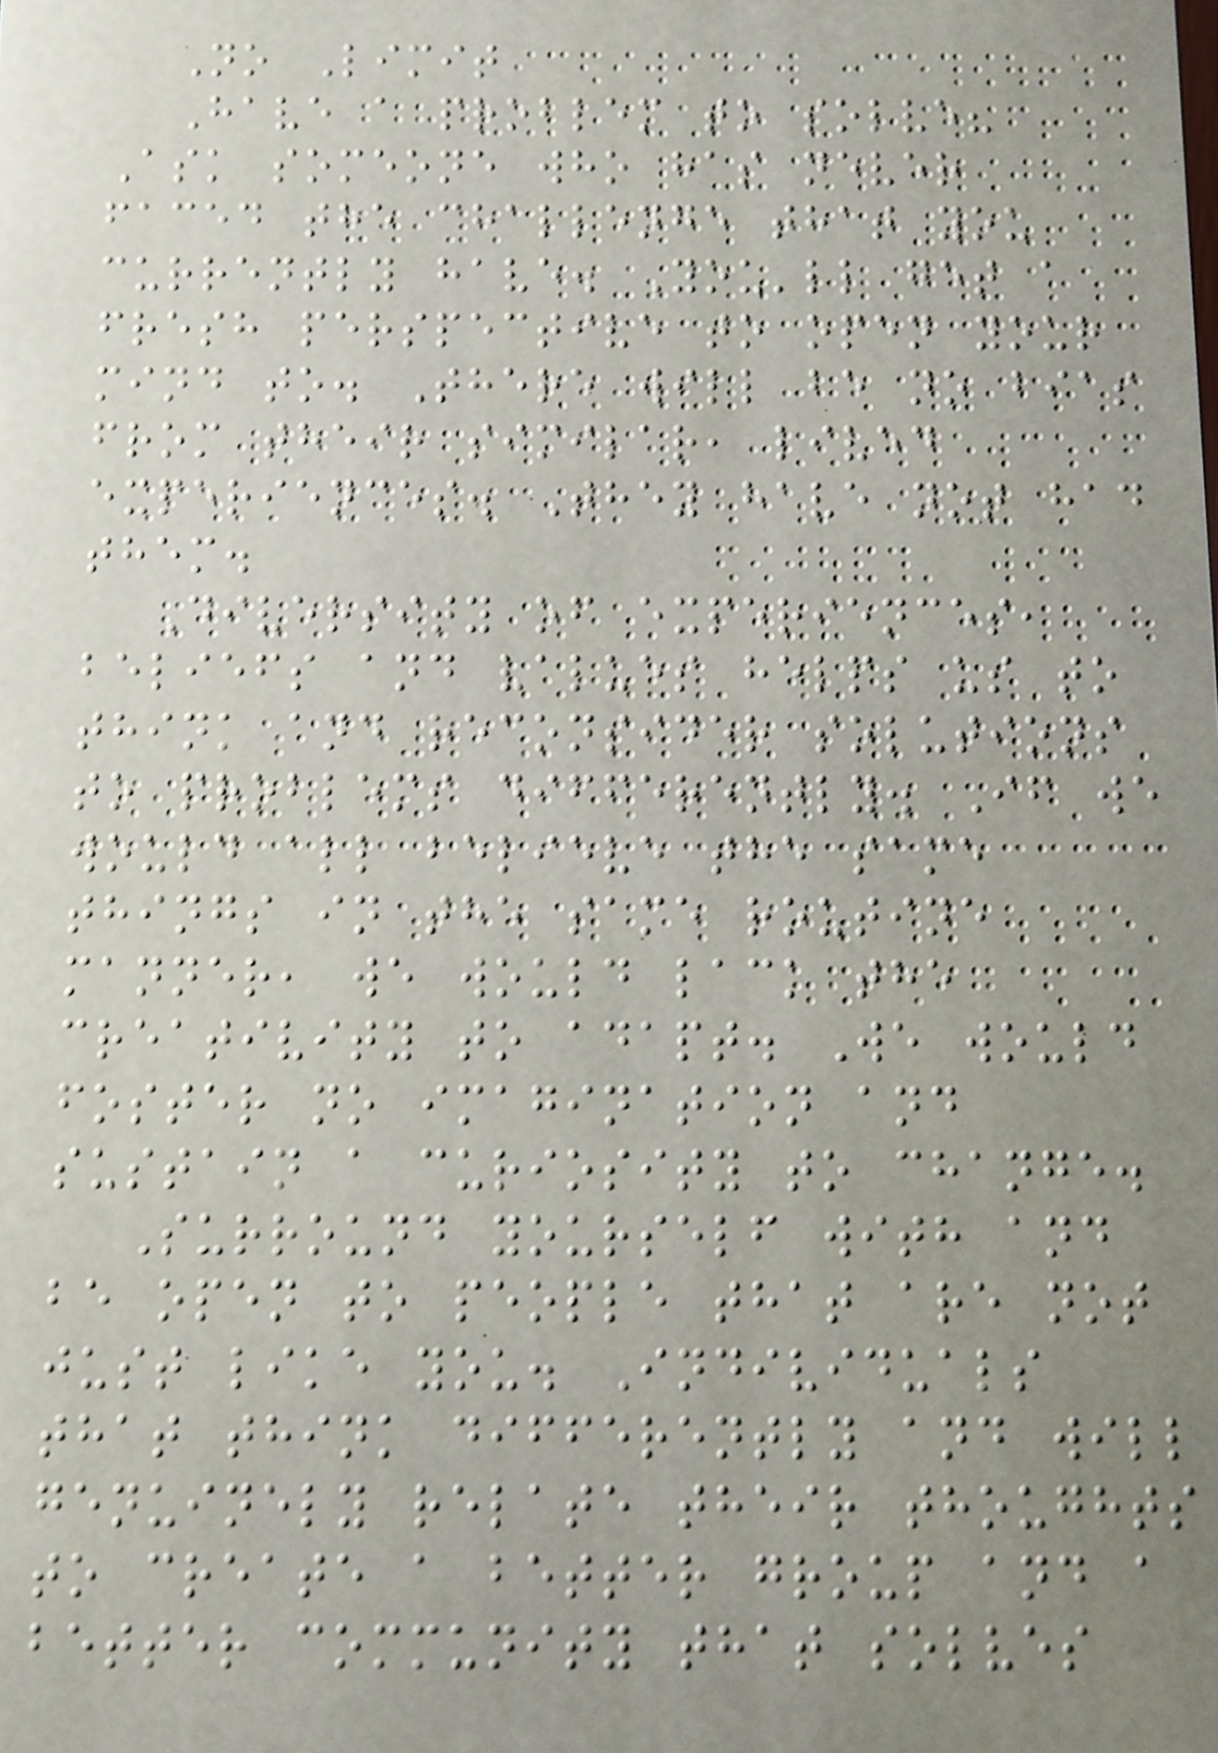No Limit
Have a problem to solve?
Ask someone who has never
faced the challenge that you
currently have. You'll get a
fresh perspective to open your
mind to. There will be no bias
from their similar, lived
experiences. They have not had
them.
Diversity of experiences,
beliefs and values helps us to
think and reconsider solutions
to problems differently. If we
would all believe the same
things in the same routine
manner, we would lack the
creativity to adapt. We would
foster no imagination and
sustain a curiosity to change.
Surround yourself with and
be open to people that are not
just like you. Individuals
that think differently and will
genuinely relate their thoughts
to create a better group and a
better community that solves
